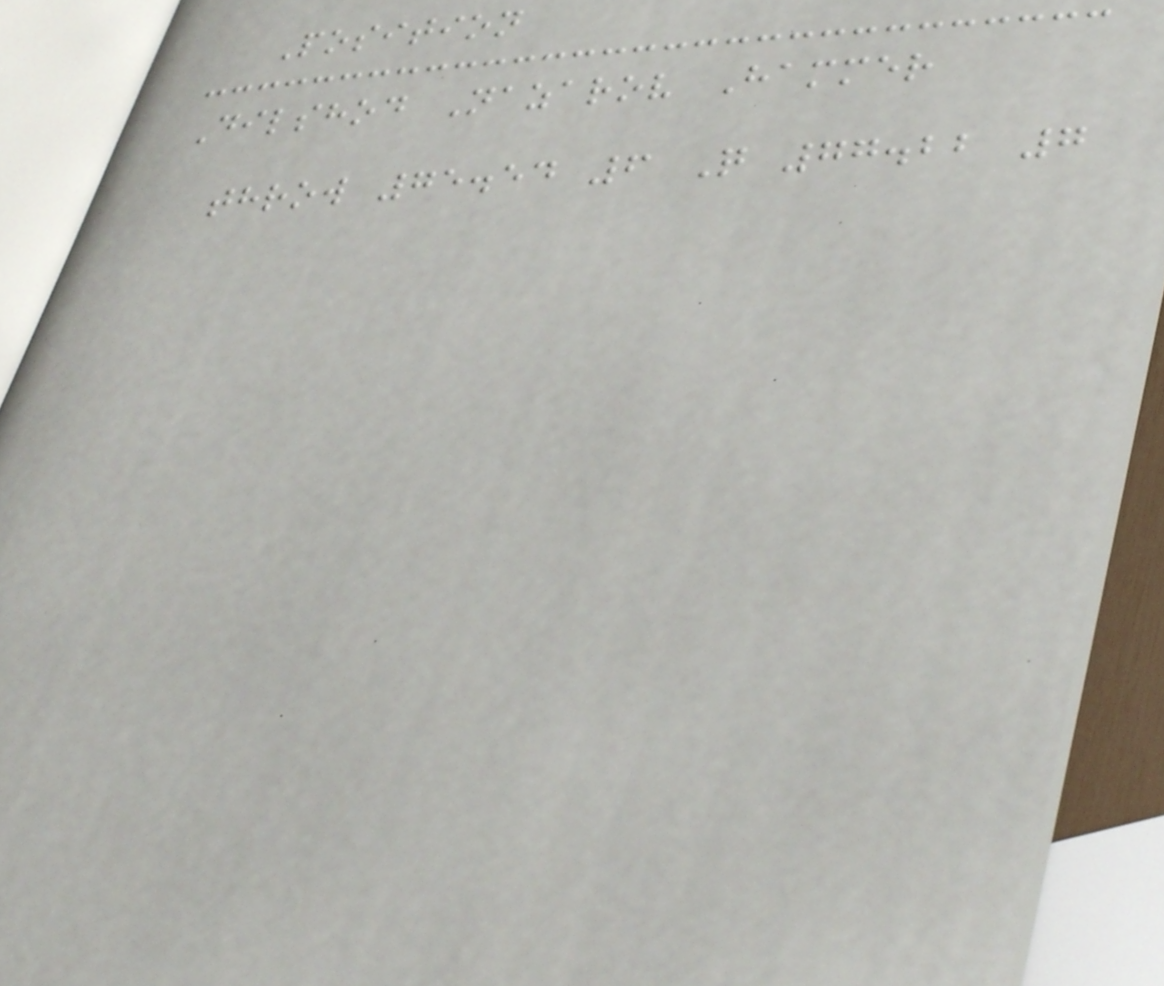Position
Dilshod Nazarov Hammer
throw 75.54 6 Q 77.22 7
